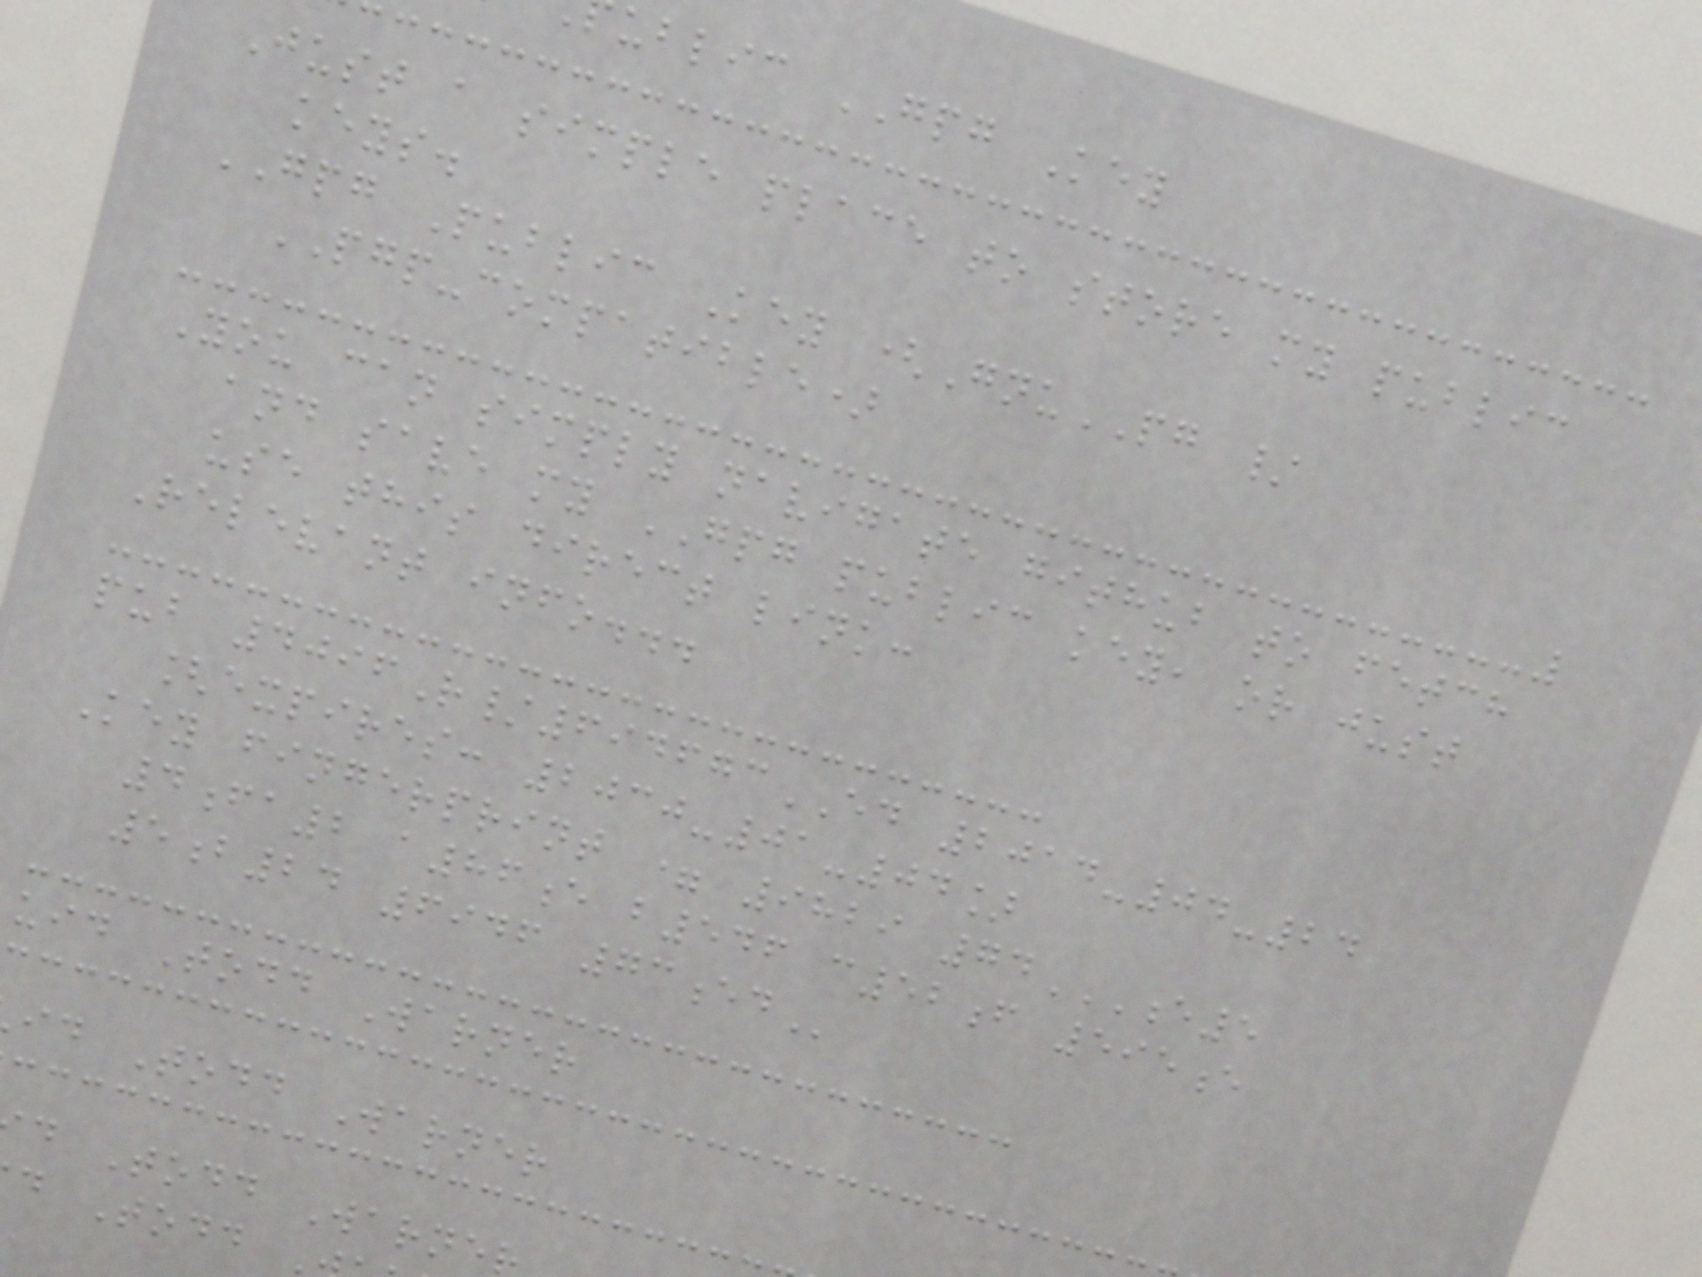ublic GPG Key
Just a simple place to store my public
keys.
GPG Public Key (GnuPG /
PGP-compatible)
You can simply navigate github to fetch
and save my GPG public key, or just
use this direct link:
Relevant info...
pub 4096R/694673ED 2014-04-24
[expires: 2030-01-04]
Key fingerprint = 9829 74E5
4fa2 a86e b546 c52f 595e
5b24 6946
uid Todd Warner
id Todd Warner
d Todd Warne
d Todd
